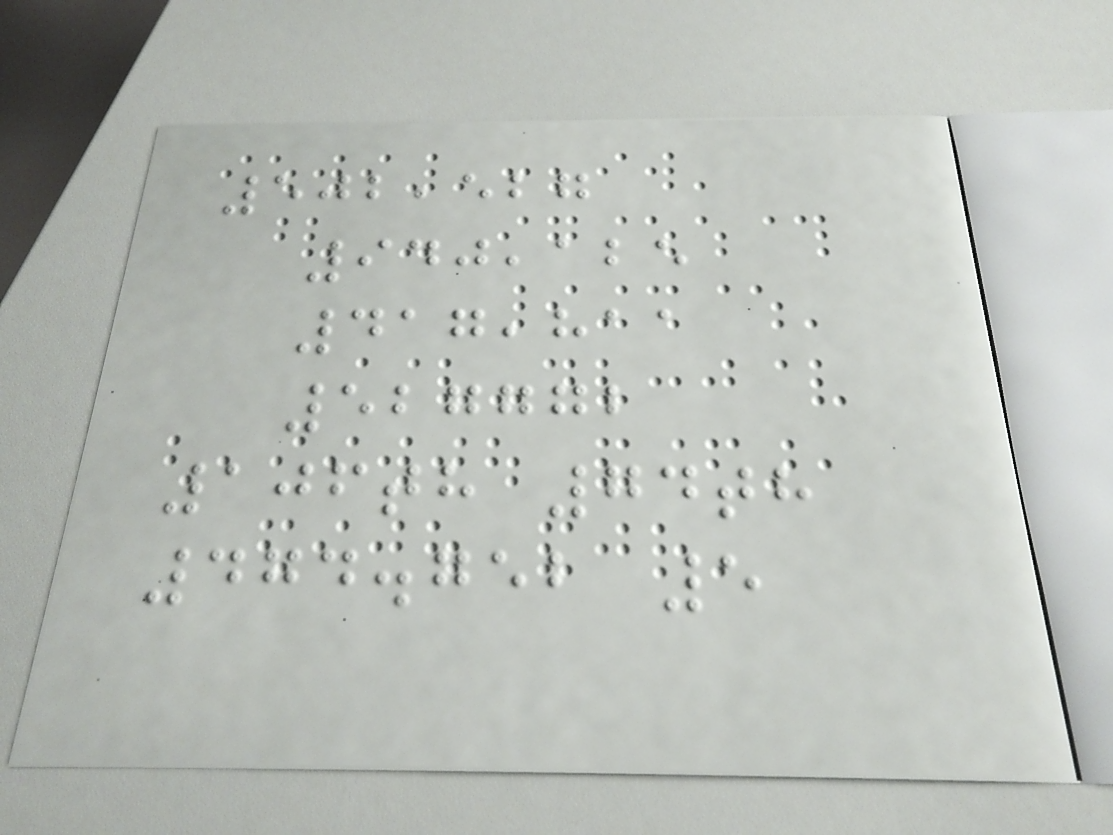502,527
940,125
417,811
527772
106th 74th
474.752 5
